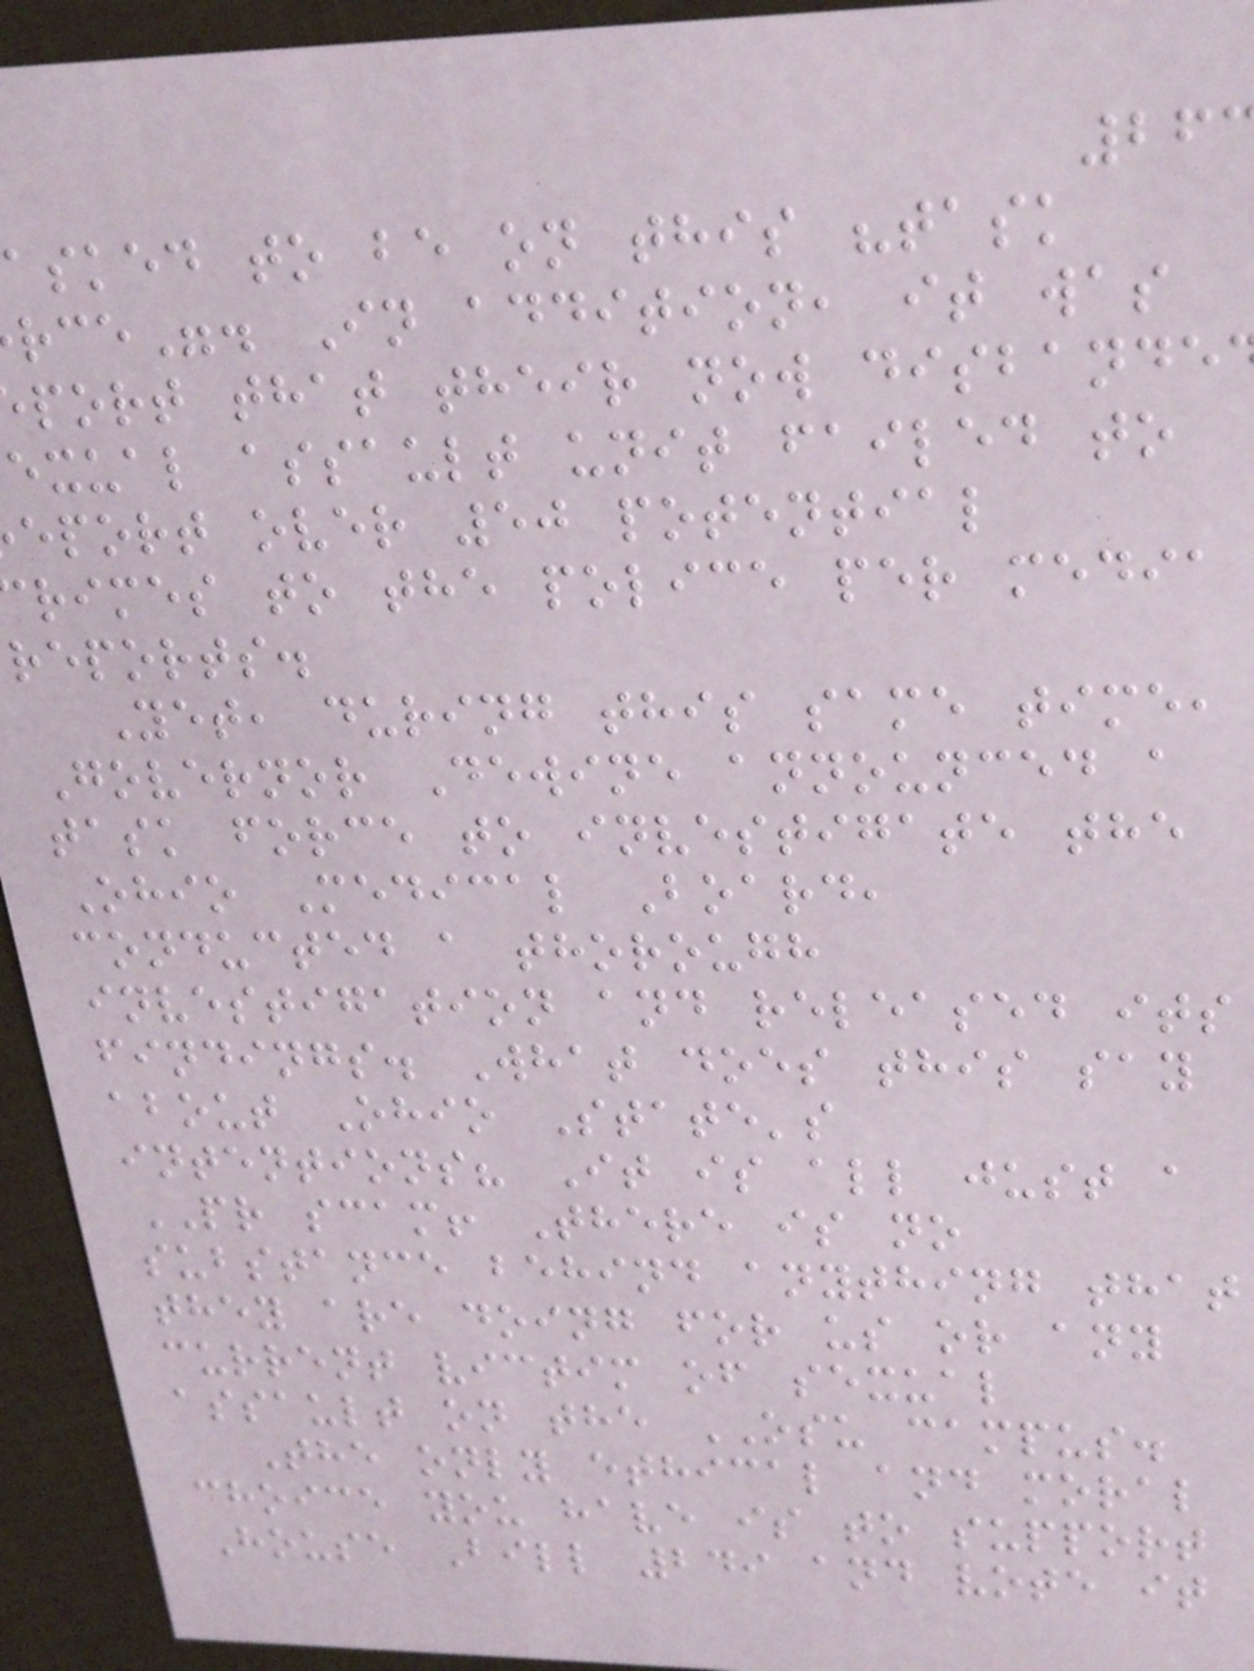asked to be on this "task
rce". In addition, it was
port that their now disbande
exual assault unit failed to
eport over 50 potential
rimes to the police per media
reports.
Yet, during this same time,
Governor Dewine announced a
task force to investigate the
Ohio Medical Board,
conducted a thorough
investigation and released its
findings. What does this say
about Ohio State's
intentions? It is all just a
PR scam! There is no
substance behind anything that
they are doing for us or any
current victim of sexual
assault on the OSU campus.
The only ethical and moral
choice you have is to support
House Bill 249 and vote it
